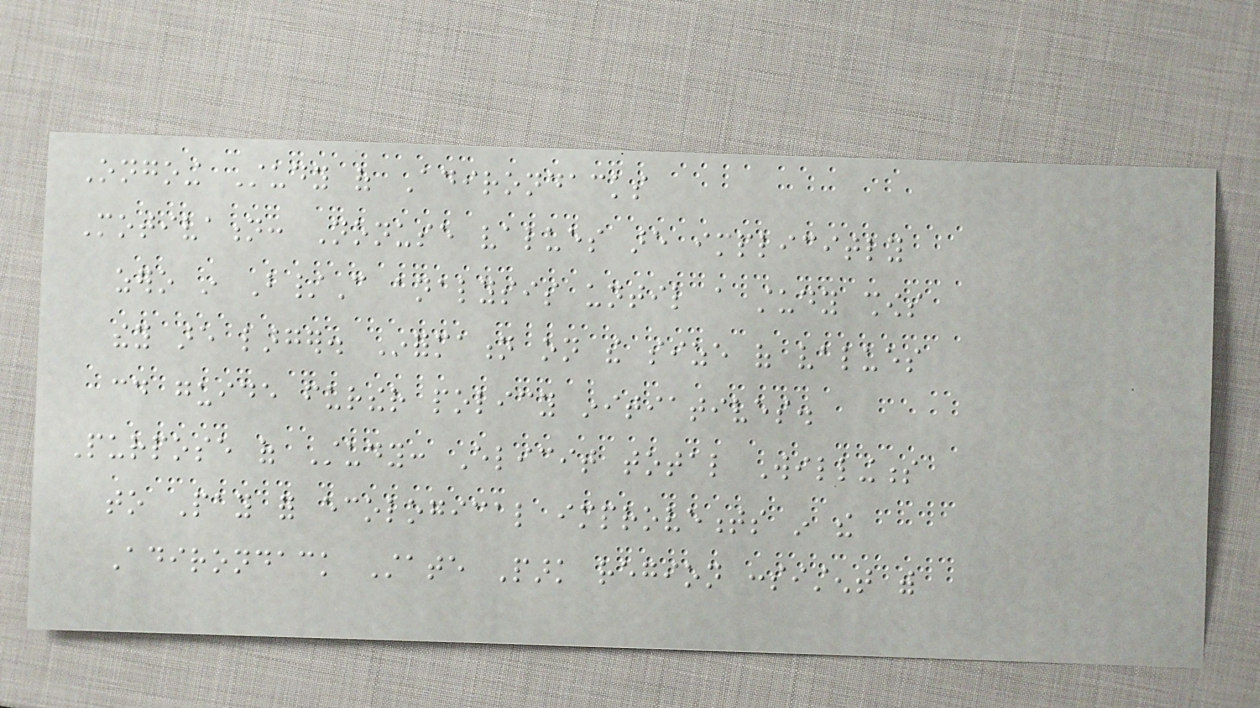Ongoing Study of Adirondacks
Motivation: Nonuse values are implicitly
zero in B/C analysis until a study shows
they are larger. Information on the size of values
could guide further policy initiatives.
Purpose of Study: Elicit total Willingness
to Pay for ecological improvements in the
Adirondack State Park region consistent with
